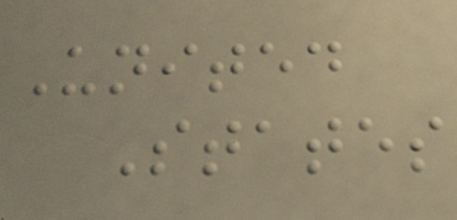United
States
